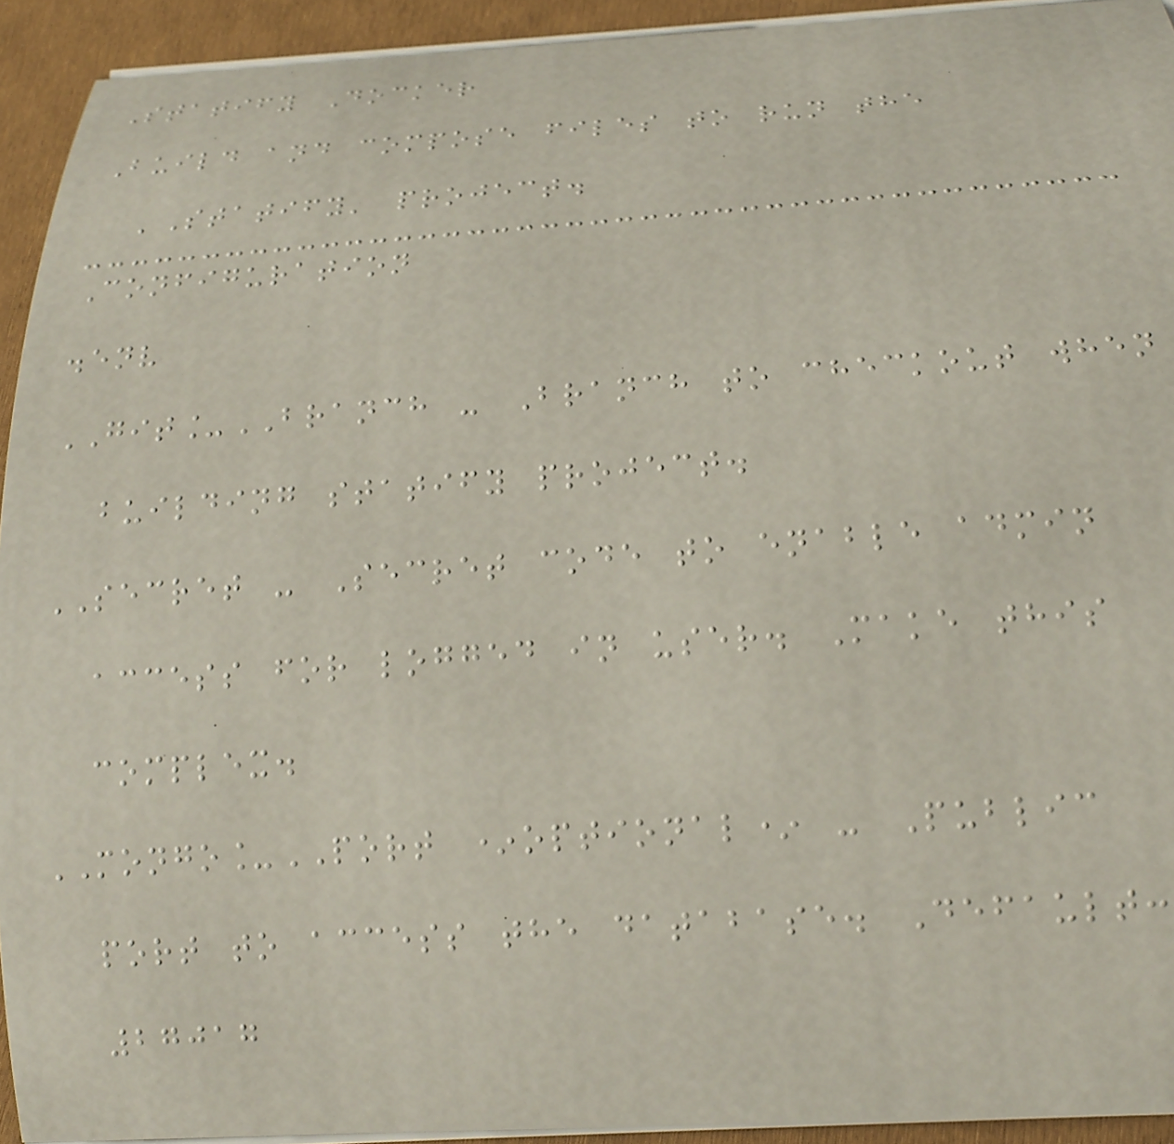Statify Docker
Build and compose files to run the
'Statify' project.
Configuration
.env
GIT_BRANCH - Branch to checkout when
building statify project.
SECRET - Secret code to enable admin
access for logged in user. Make this
complex.
MONGO_PORT *optional* - Public
port to access the database. Default:
27017
